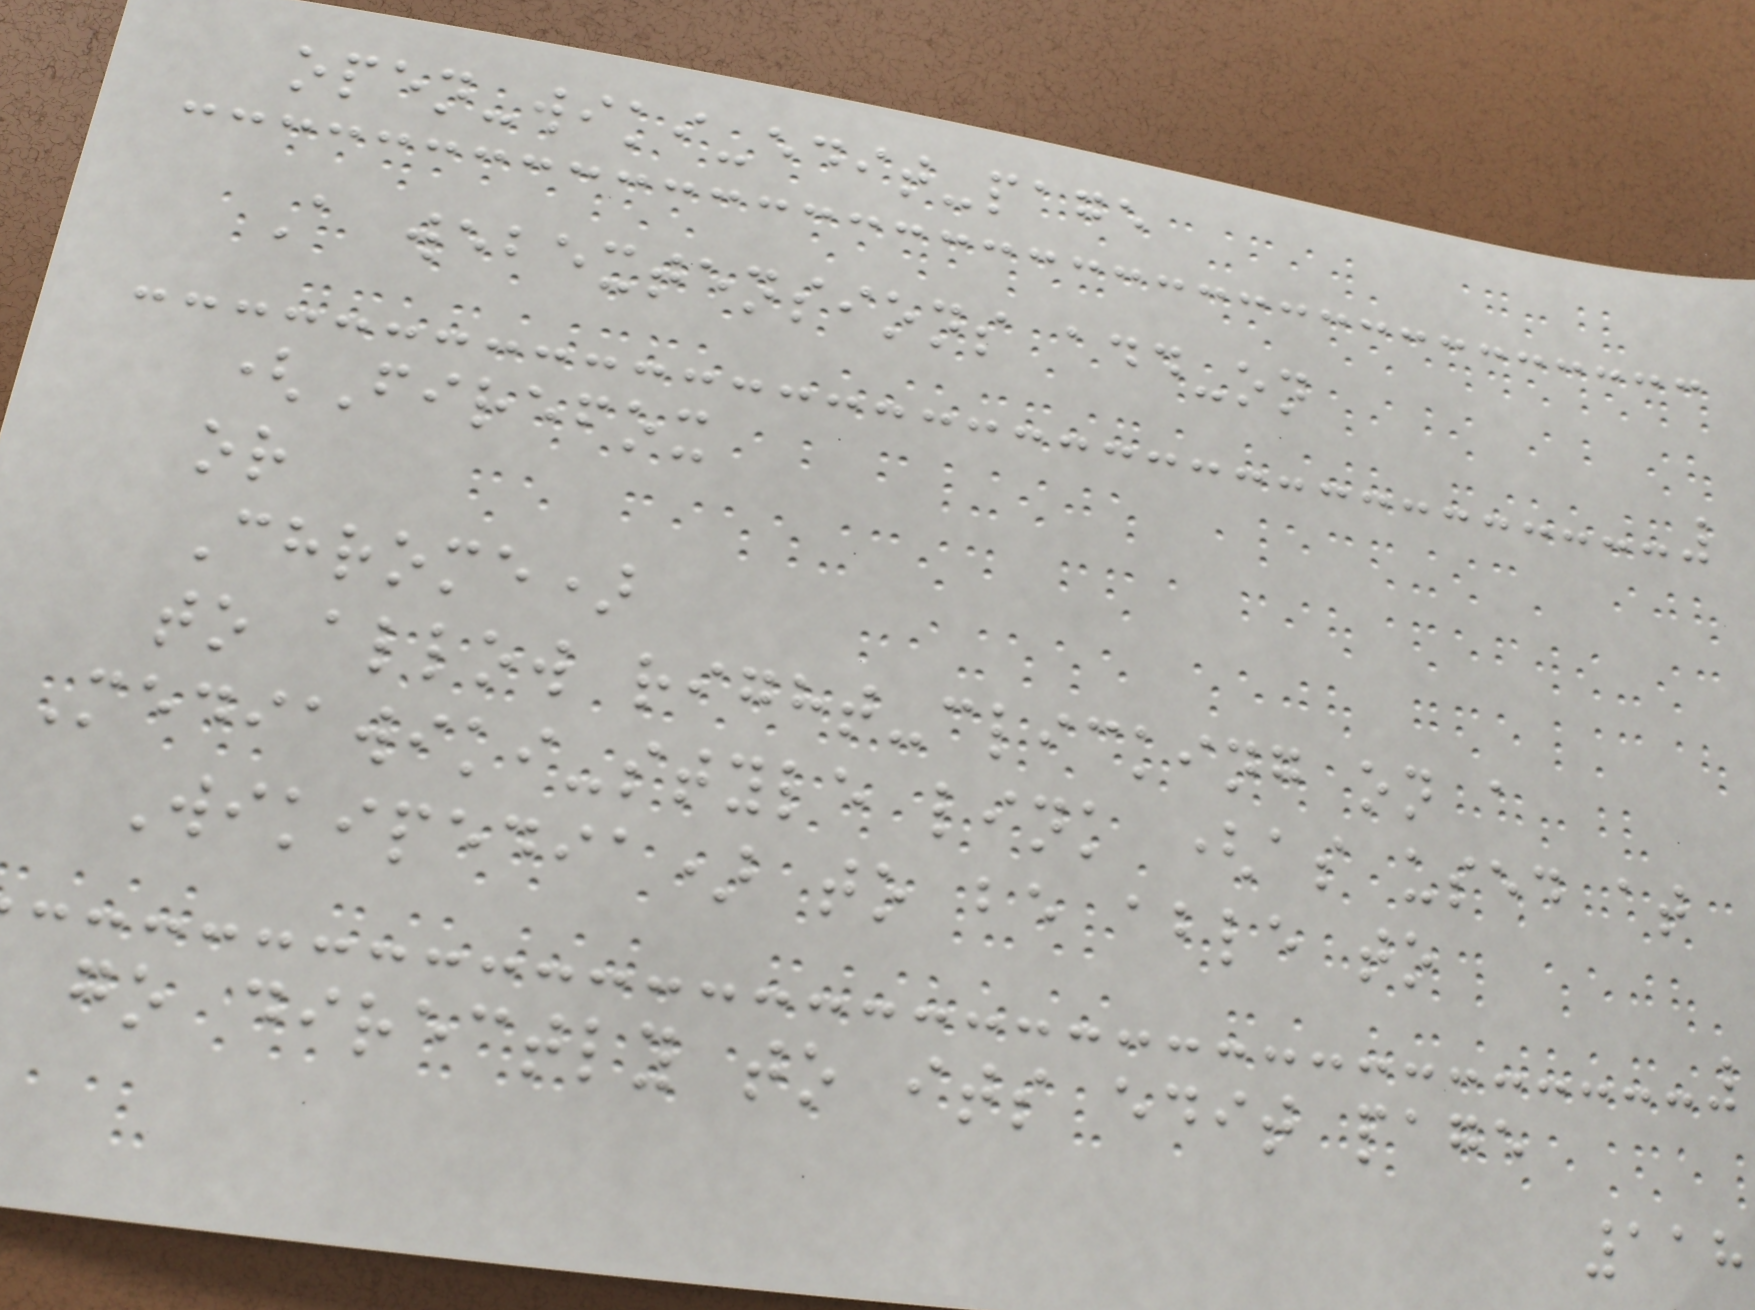open-wiki-edit-page
A webextensions add-on
(Firefox
or
Chrome)
to allow right-clicking on a
Mediawiki-style link (as used at
Wikipedia) to be able to
go directly to its edit page
118
